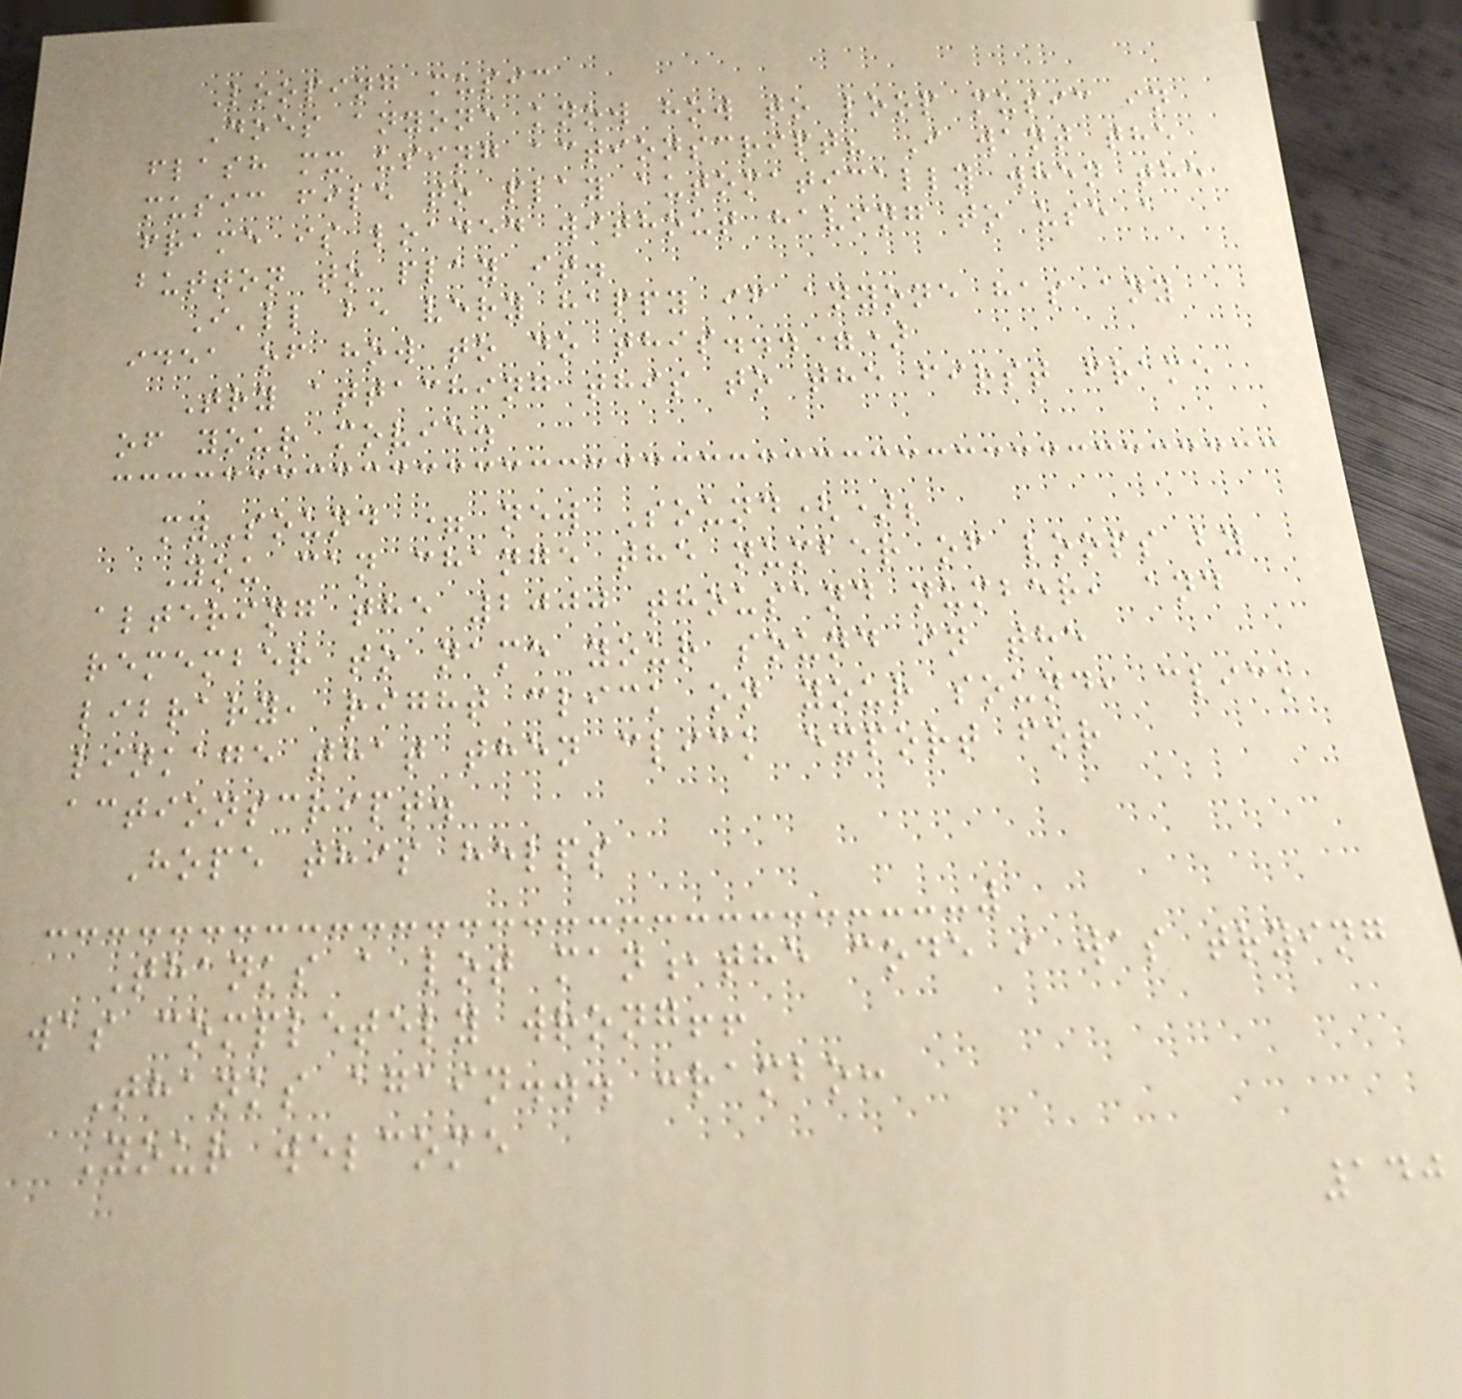Looping music
Does anyone know how to loop music in
flash mx using actionscript? I want the
music file to play automatically when the
frame is loaded without having to use a
button to play it.
I'll be very happy if anyone has any
idea of how to do this...=)
Try attaching this to the first frame
of your movie.
mySound = new Sound();
You can change the number of loops by
altering the 2000 thousand number, and
remember to name your sound in the
library, right click on your sound, click
linkage that then click export for
actionscript.
Hope this helps
Thanks a lot man,the code i was trying
was completely wrong!!
Thanks again... :rambo:
Your welcome
140
